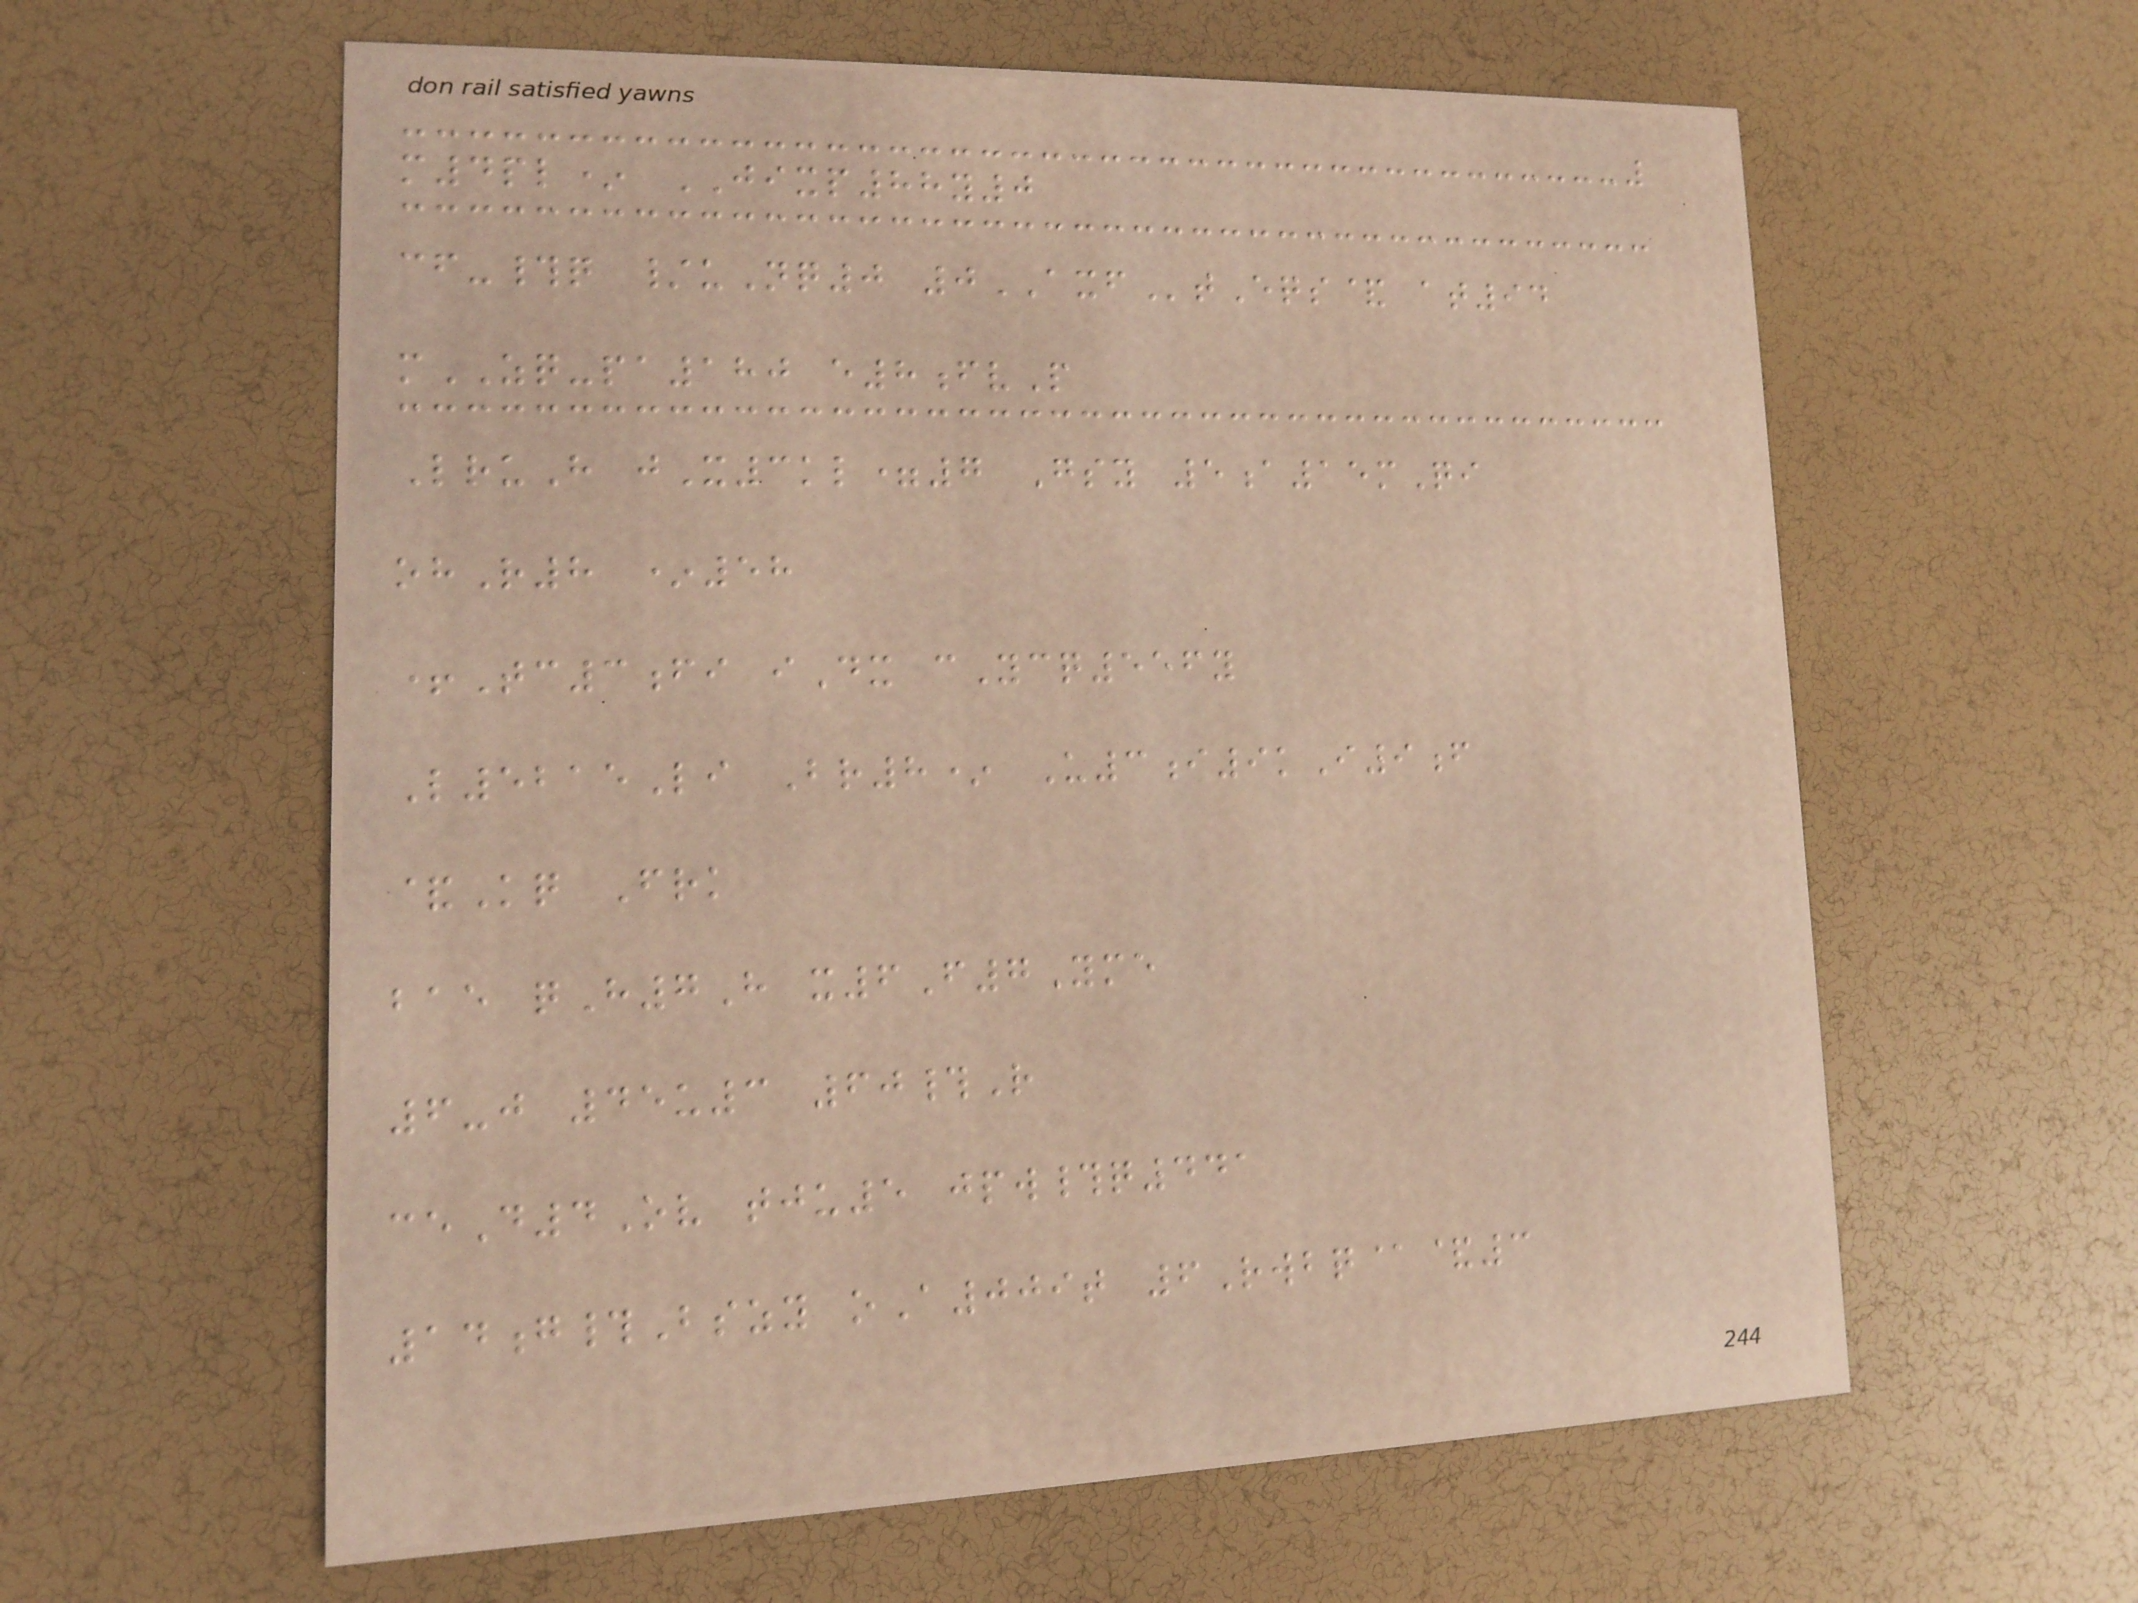m4pl* JIXP88y0
cf-#q /uNq0 0AXFtEqs& at94
mZQ-pa180 e8fvP
LruH jX3kl=7 Gsy 5a15mQi
ohR8 *58
+Tc3fi iDx cYcq556y
L5215Li Br8* U3i9kI9f
&Kq Frk
bae qH7H x6F7Yme
6-j 45u3 60#R
ceD4Ov tju5 jpw#q441
14g#Bszy oA009t 6Rwbq@&3
